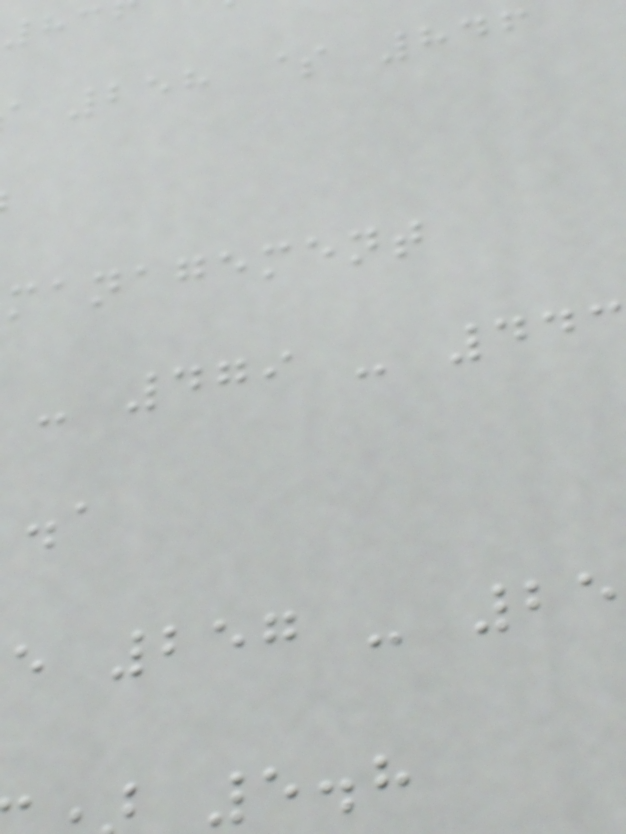258 $ 846
management
- 479 - 44
e 257 - 25
